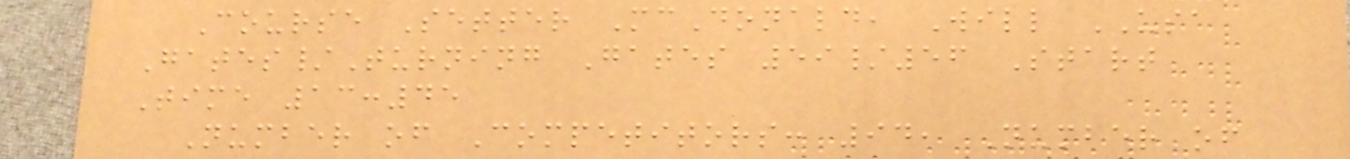Course Setter McDonald, Will USA
Gates/Turning Gates 59/56 Start
Time 13:45
Number of Competitors: 94, Number of
